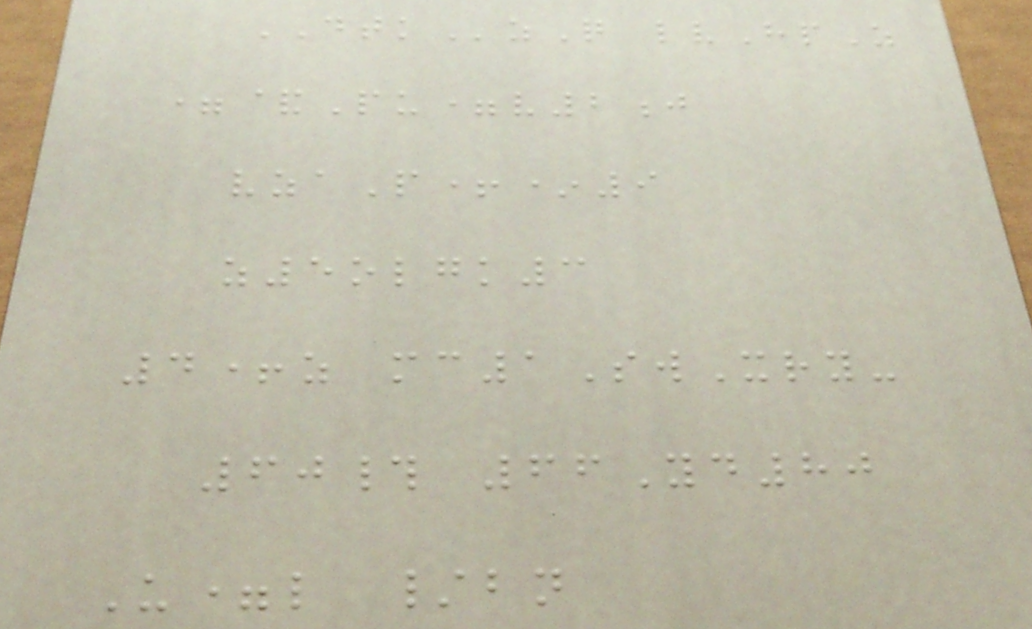DTKzQ lvHpZ
=&Pu=v2j
vzaP+*9
z5olgk3
4+z mc1SwXry-
60# 66Yd80
U=l /bn
